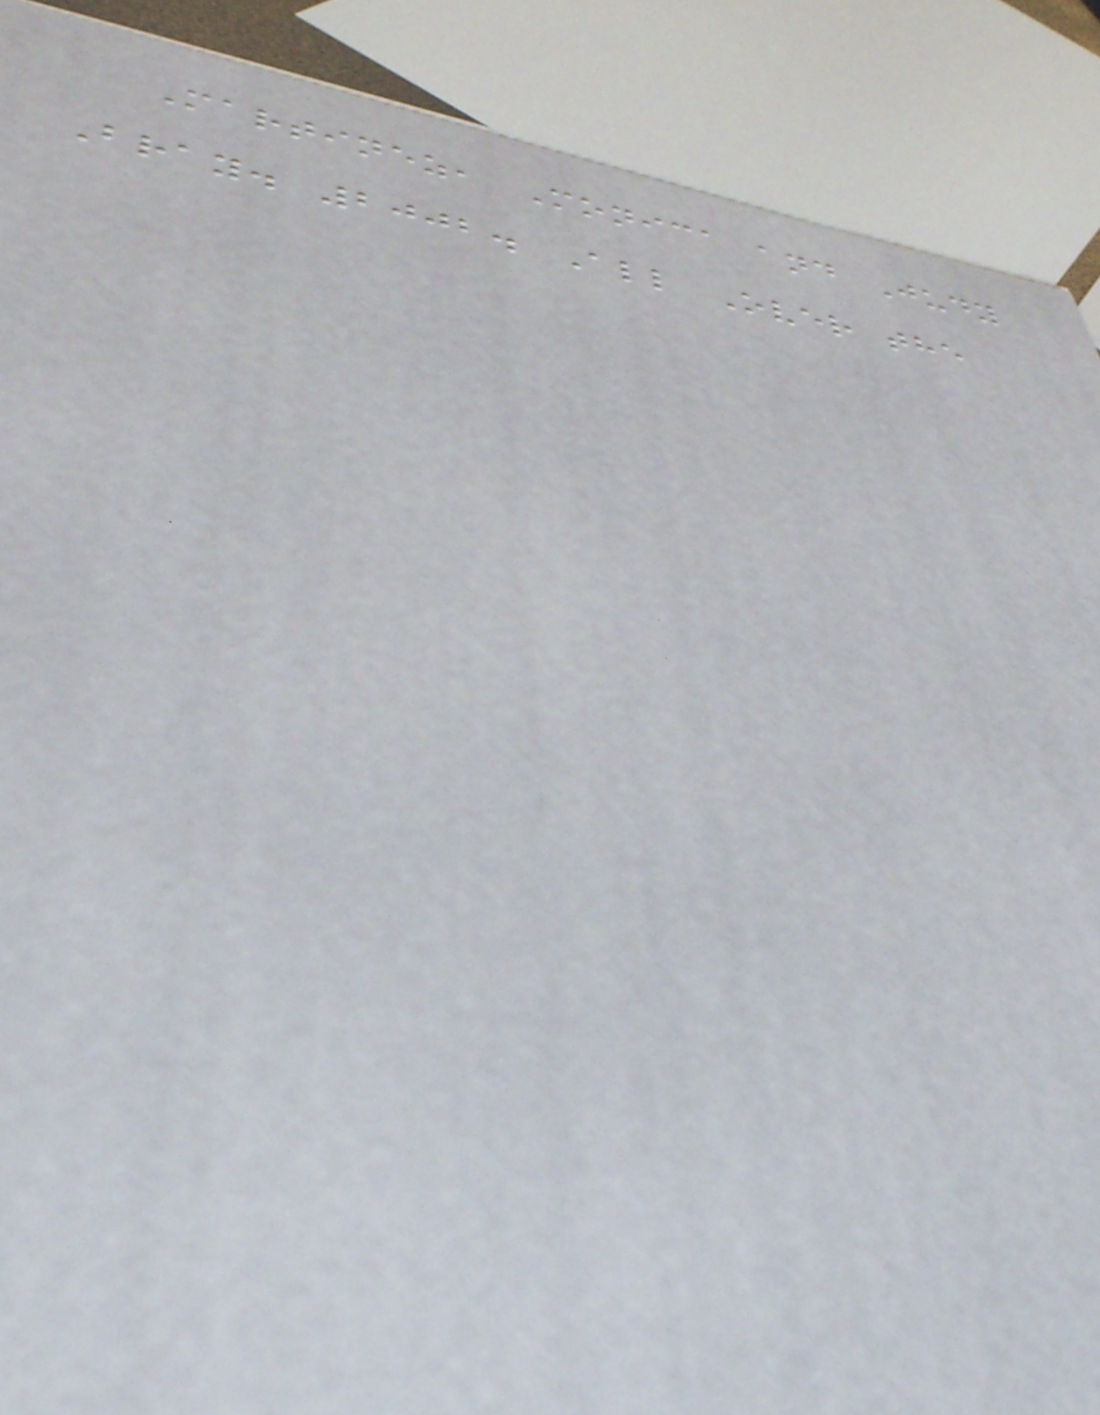Martinez, Monica and Judy
Bray. 2002. All Over the
